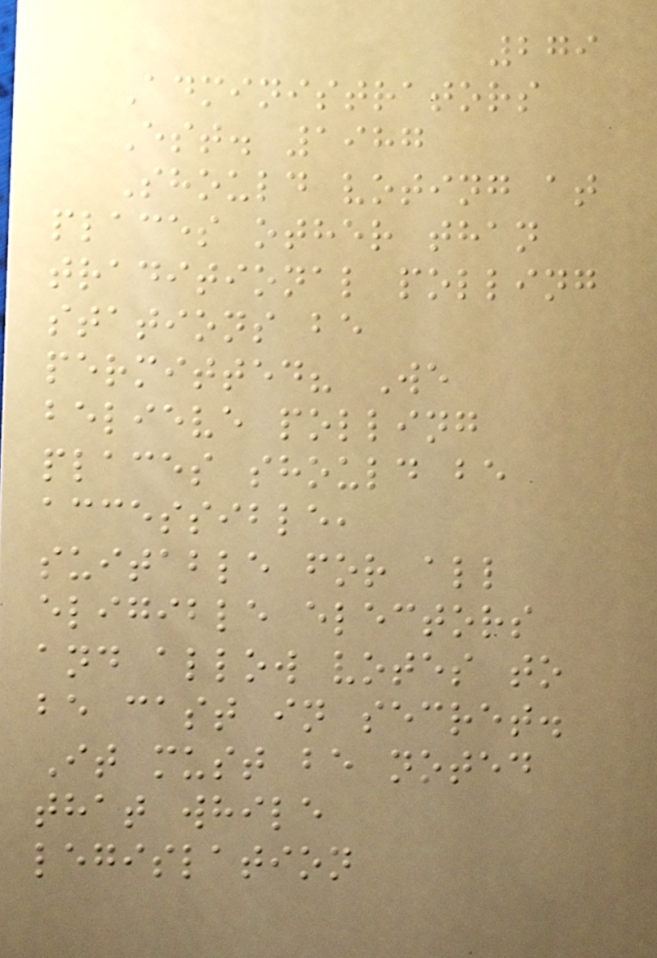279
Administrators
Est. 1987
Should voting at
places other than
traditional polling
stations be
permitted? We
believe polling
places should be
accessible,
suitable for all
eligible electors
and allow votes to
be cast in secret.
It must be noted
that while
legislation
